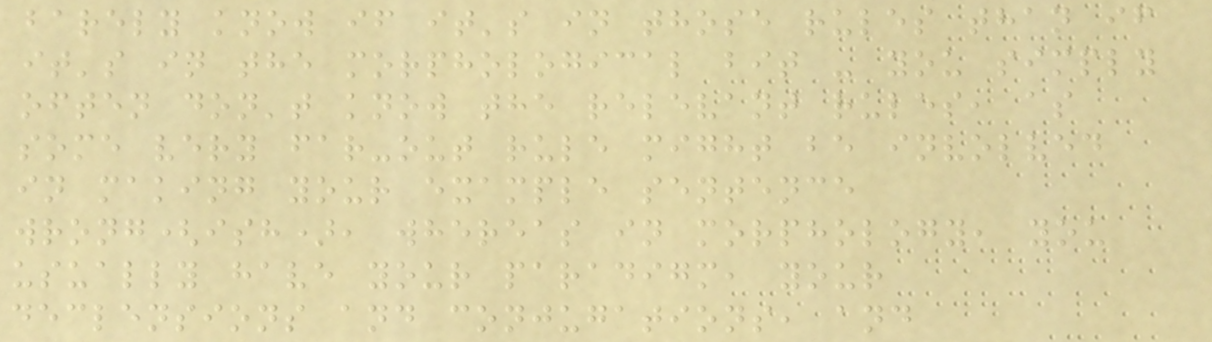barely know if it's in those rules than if
it's in the morphological bit - you simply
often don't know the relevant rules, as
some very far-out rule might be involved
in making your example sentence
wrong(ish), whereas in morphology, you
usually have your paradigm, your
declensions and conjugations, and
